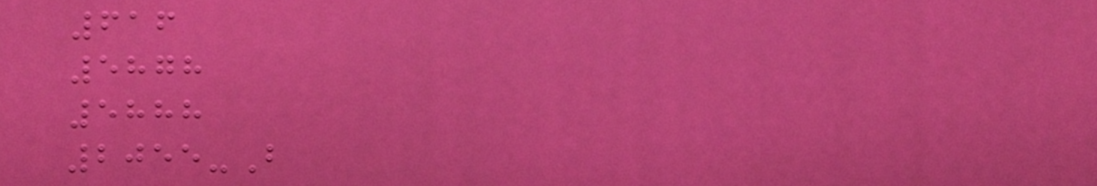616
5878
5888
2055-B
